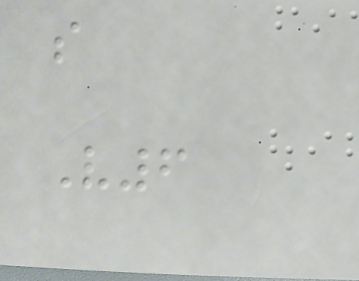s
V6
